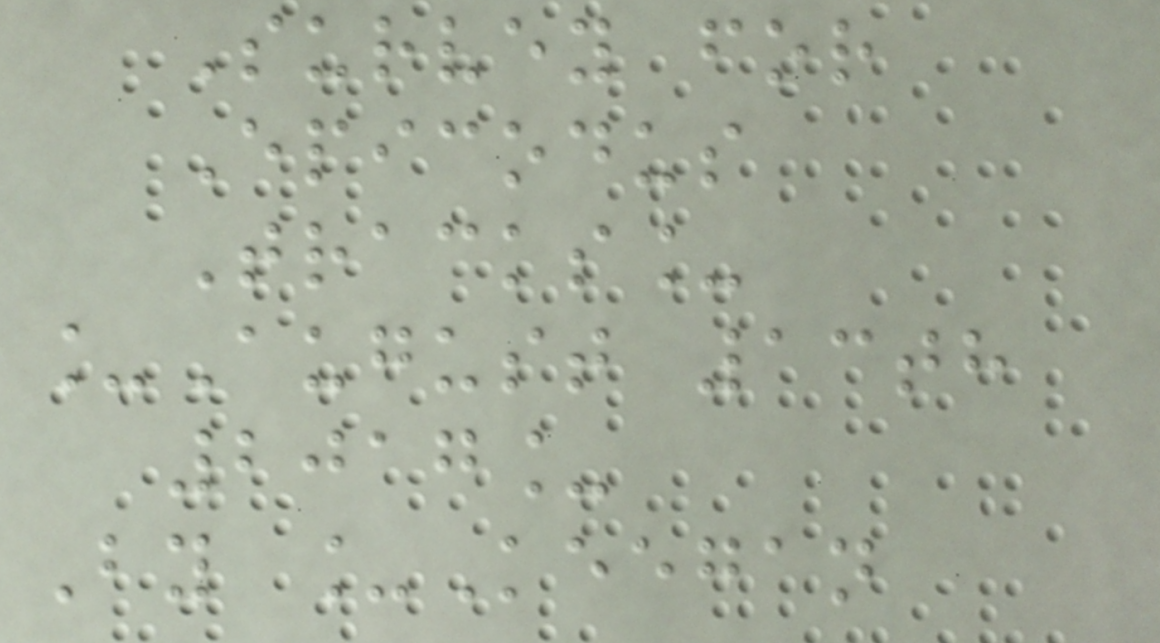Survey for
Epicodus
Tracks_
_August 13th
2017_
By _Keegan
